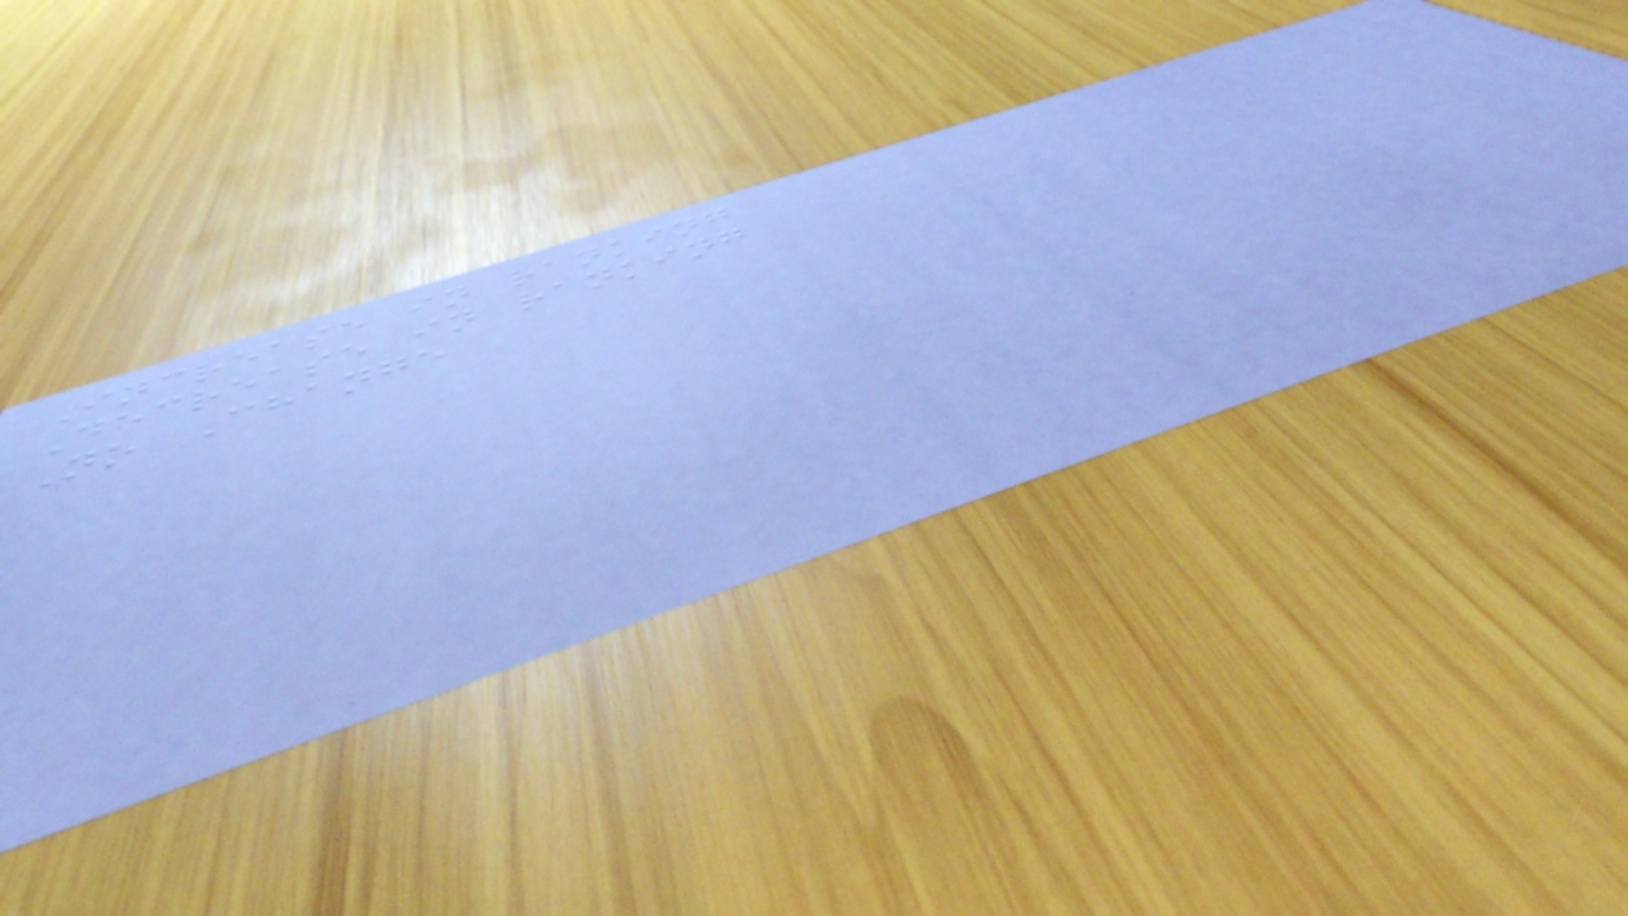Increase in ranking
Decrease in ranking
No Change
